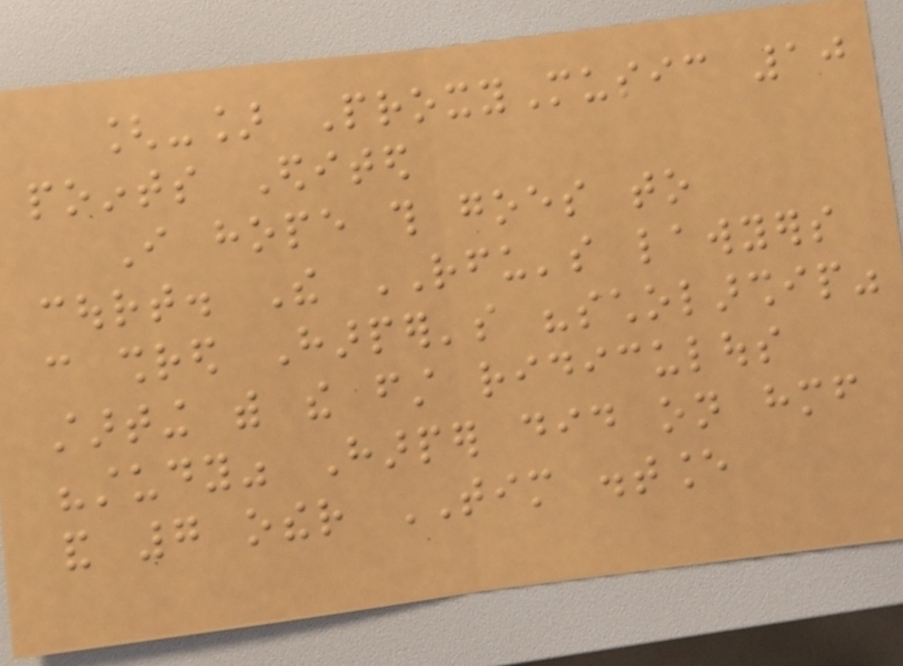[-] ProxyMusic 10
points Edited
I hope this goes to
court. The RFU's lawyers
can shred Harper's "scholarship"
starting with the first ridiculous
"study" Harper did on himself
and 7 other TIM distance
